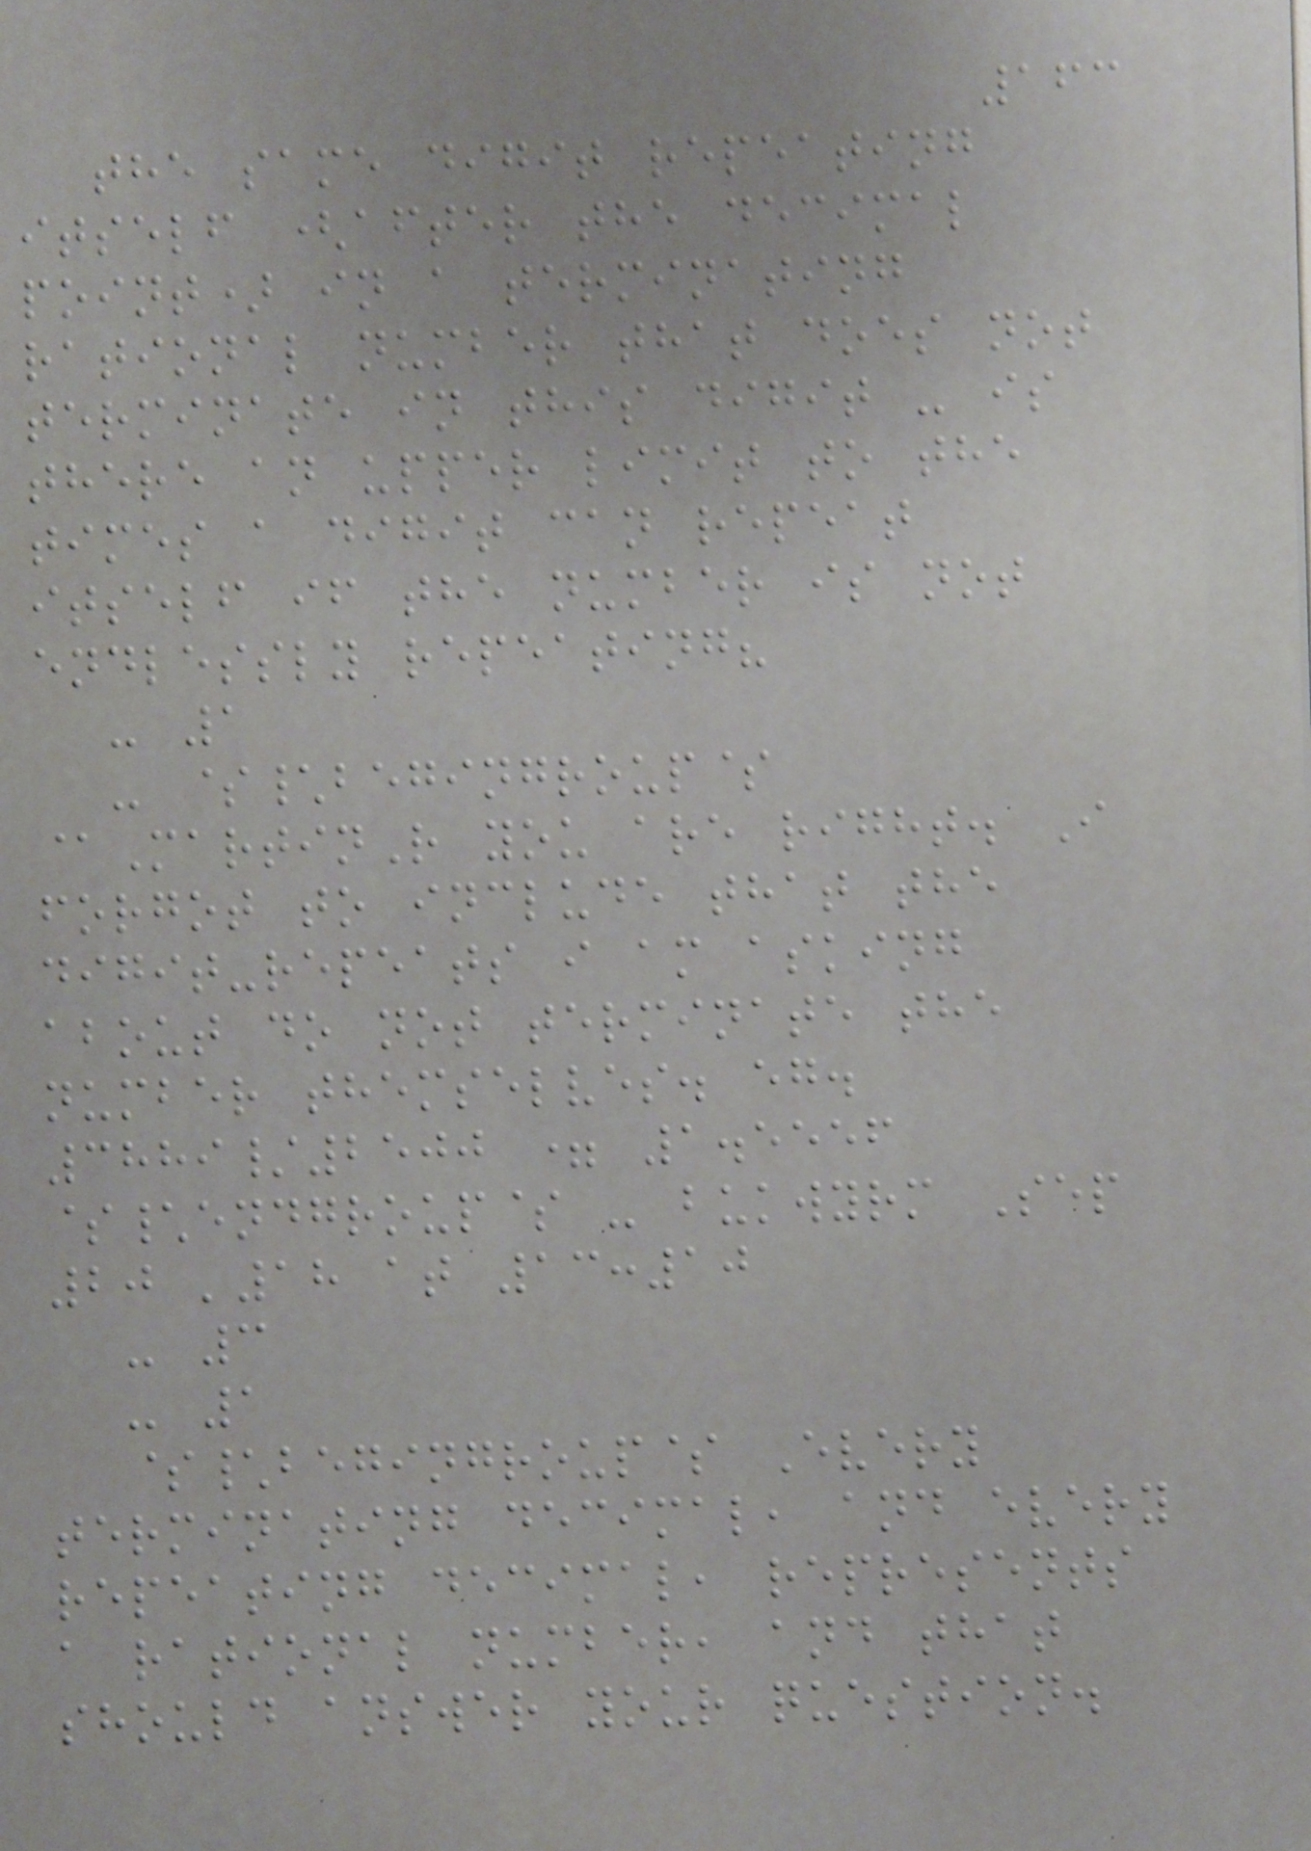163
the same digit repeating
itself (after the decimal
point) in a terminating
rational number that does not
terminate in this digit - is
there an upper limit to the
times a digit can repeat
itself if the number is not
endlessly repeating?
- 1
- $\begingroup$
@MartinR you are right. I
forgot to include that the
digit-repeats i am asking
about do not terminate the
number themselves. eg.
3889/2500 = 1.5556
$\endgroup$ - bukwyrm Sep
20 '18 at 13:10
- 3
- 1
$\begingroup$ Every
terminating decimal, and every
repeating decimal, represents
a rational number, and that
should answer your question.
